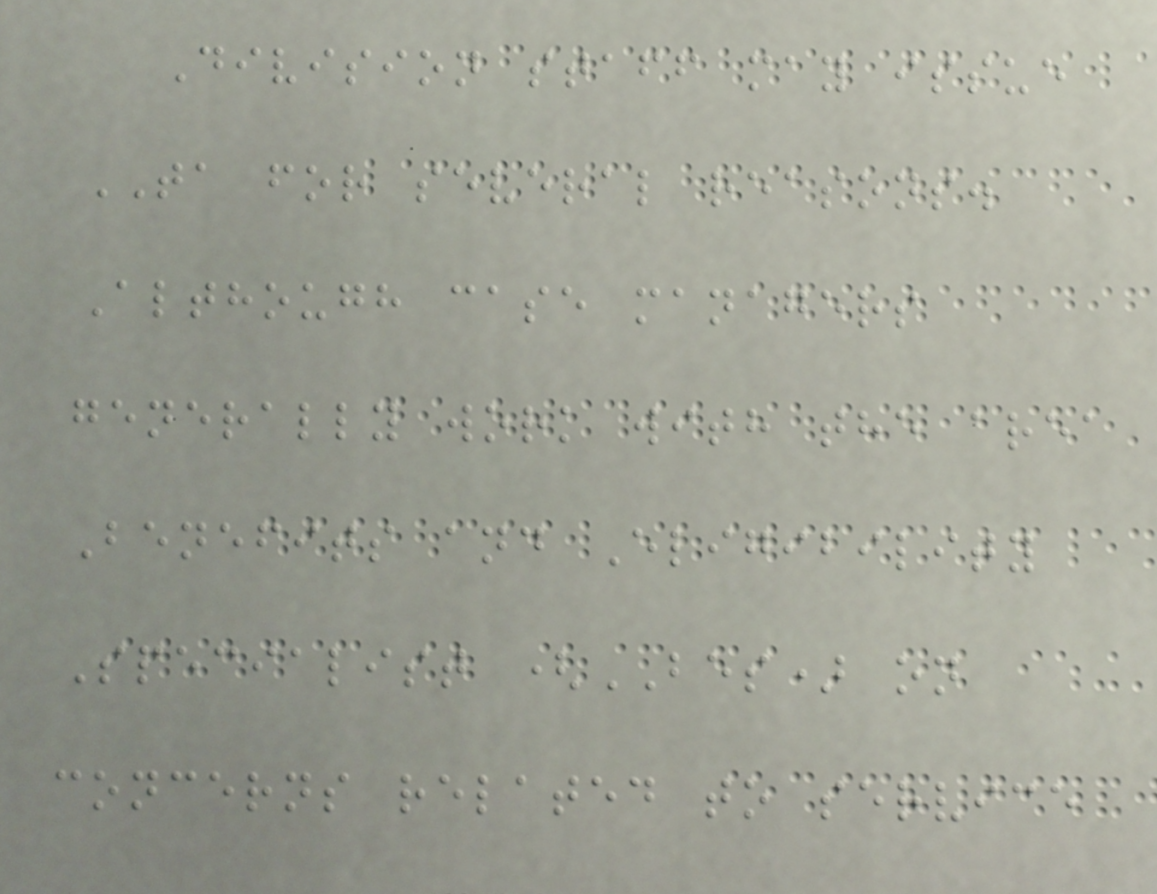Division staff may issue
TA for several reasons.
Although case managers
generally work with the area
Benefits and Eligibility
Specialist (BES) on
concerns related to service
